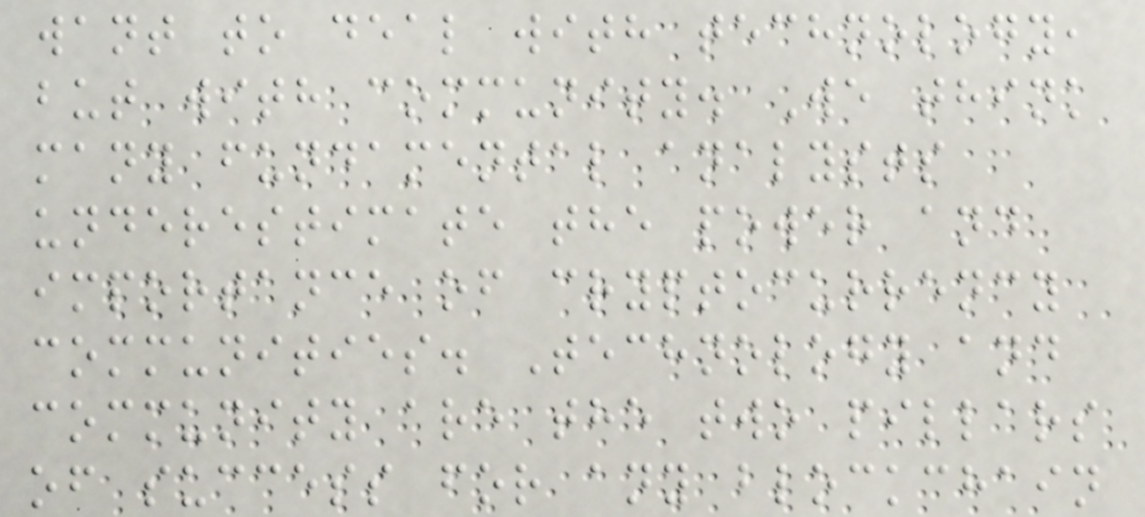want to deal with technology,
but with community. We think
many fundamental analysts
underestimate the power and
importance of cryptocurrency
communities. Technology and
community are the two pillars
of success for any blockchain
